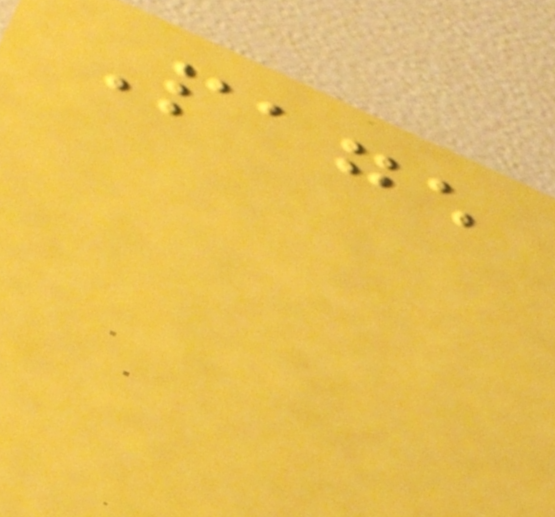Page
